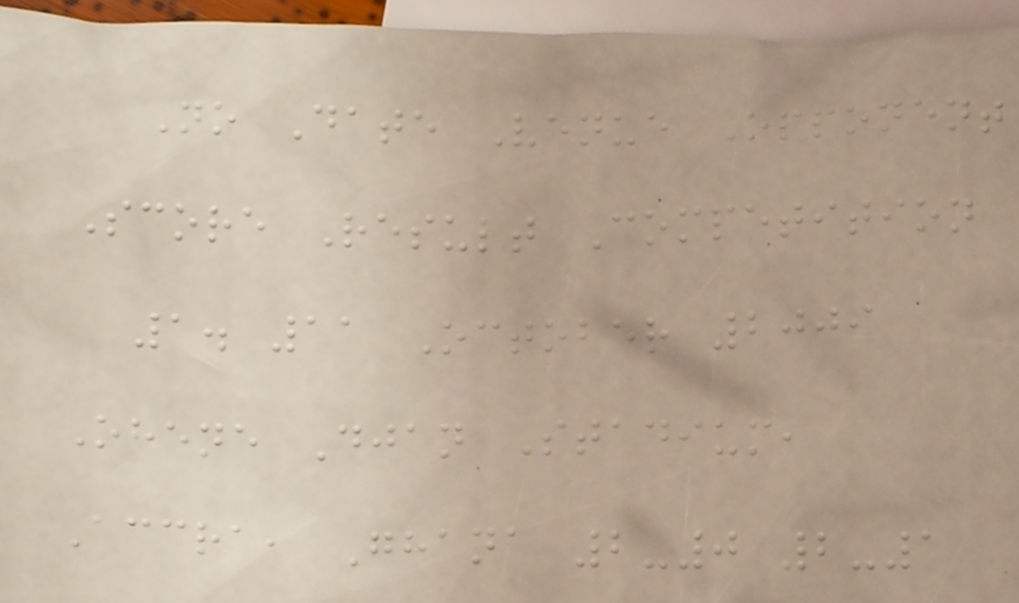No Date Venue Opponent
Score Result Competition
1. 11 October 2009
Ohene Djan Stadium,
Accra, Ghana 2-0 2-1
